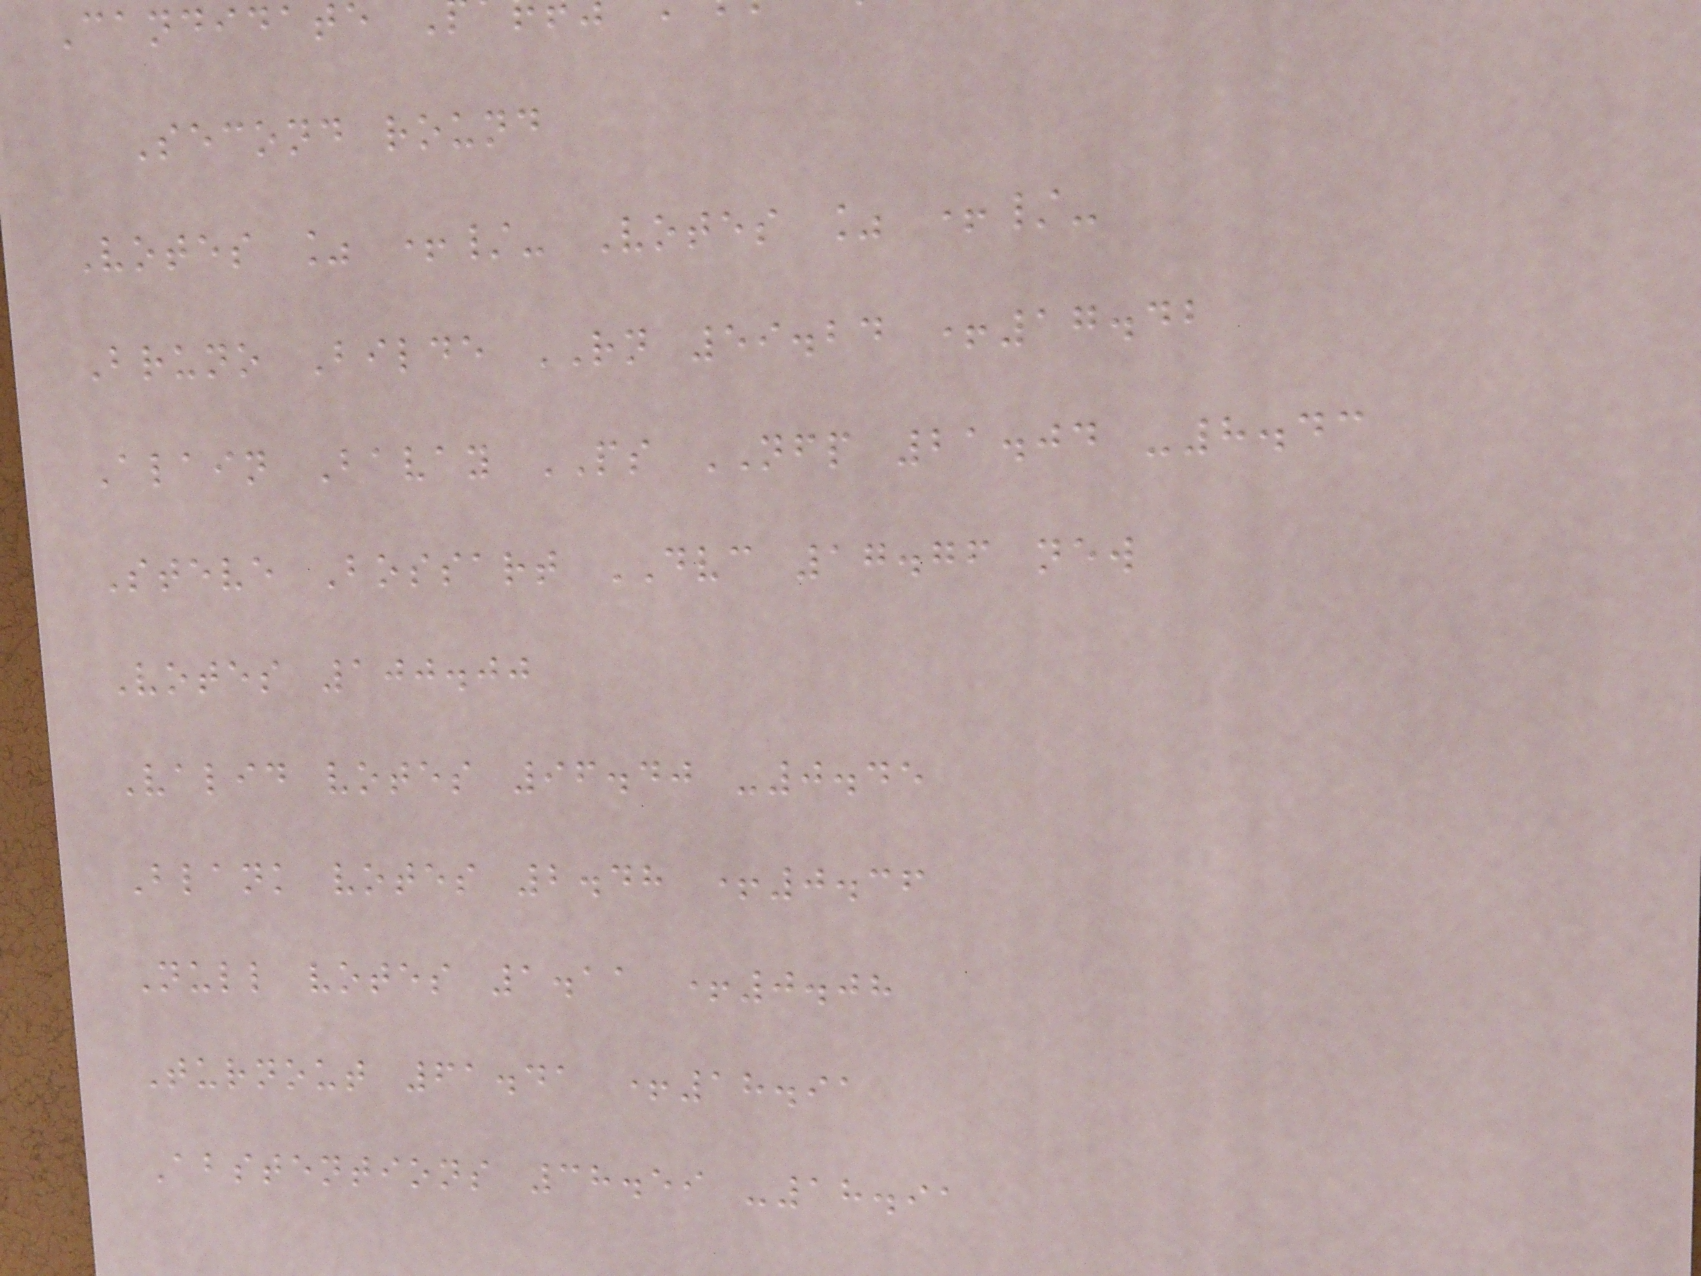Candidate
Second round
Votes % +/- Votes % +/-
Bruno Bilde RN 59.24 +17.42
Alain Bavay PS NFP 21.04 -8.43
Steve Bossart DVC 17.76 new
Votes 100.00
Valid votes 96.40 -0.45
Blank votes 2.48 +0.36
Null votes 1.11 +0.08
Turnout 61.41 +18.91
Abstentions 38.59 -18.91
